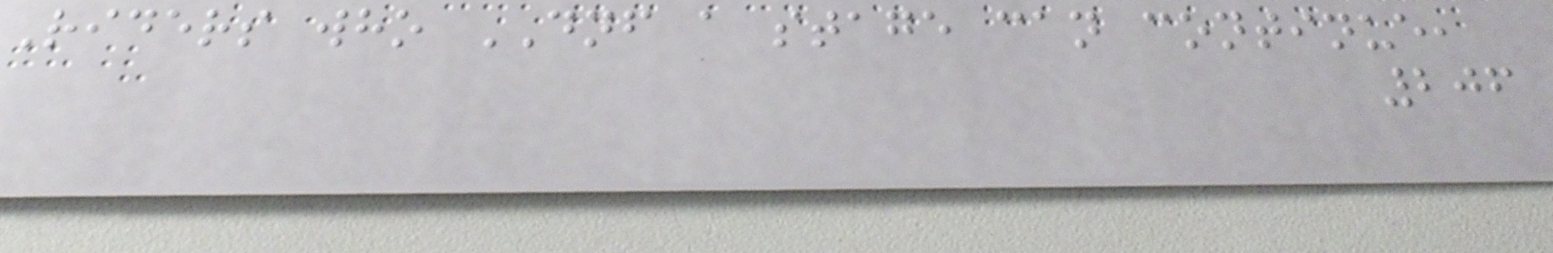Riders who DNF a stage can continue,
206
